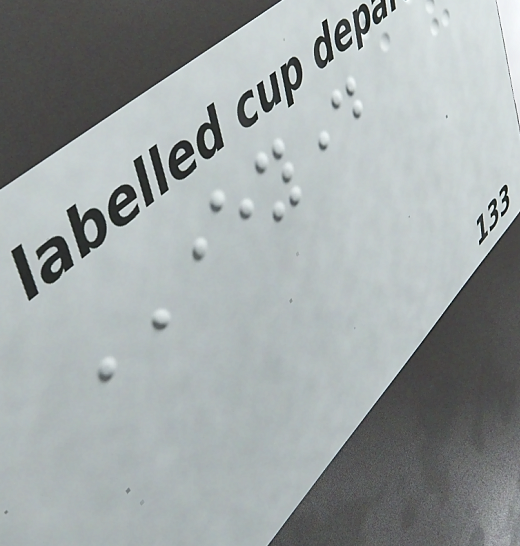EVERYDAY
